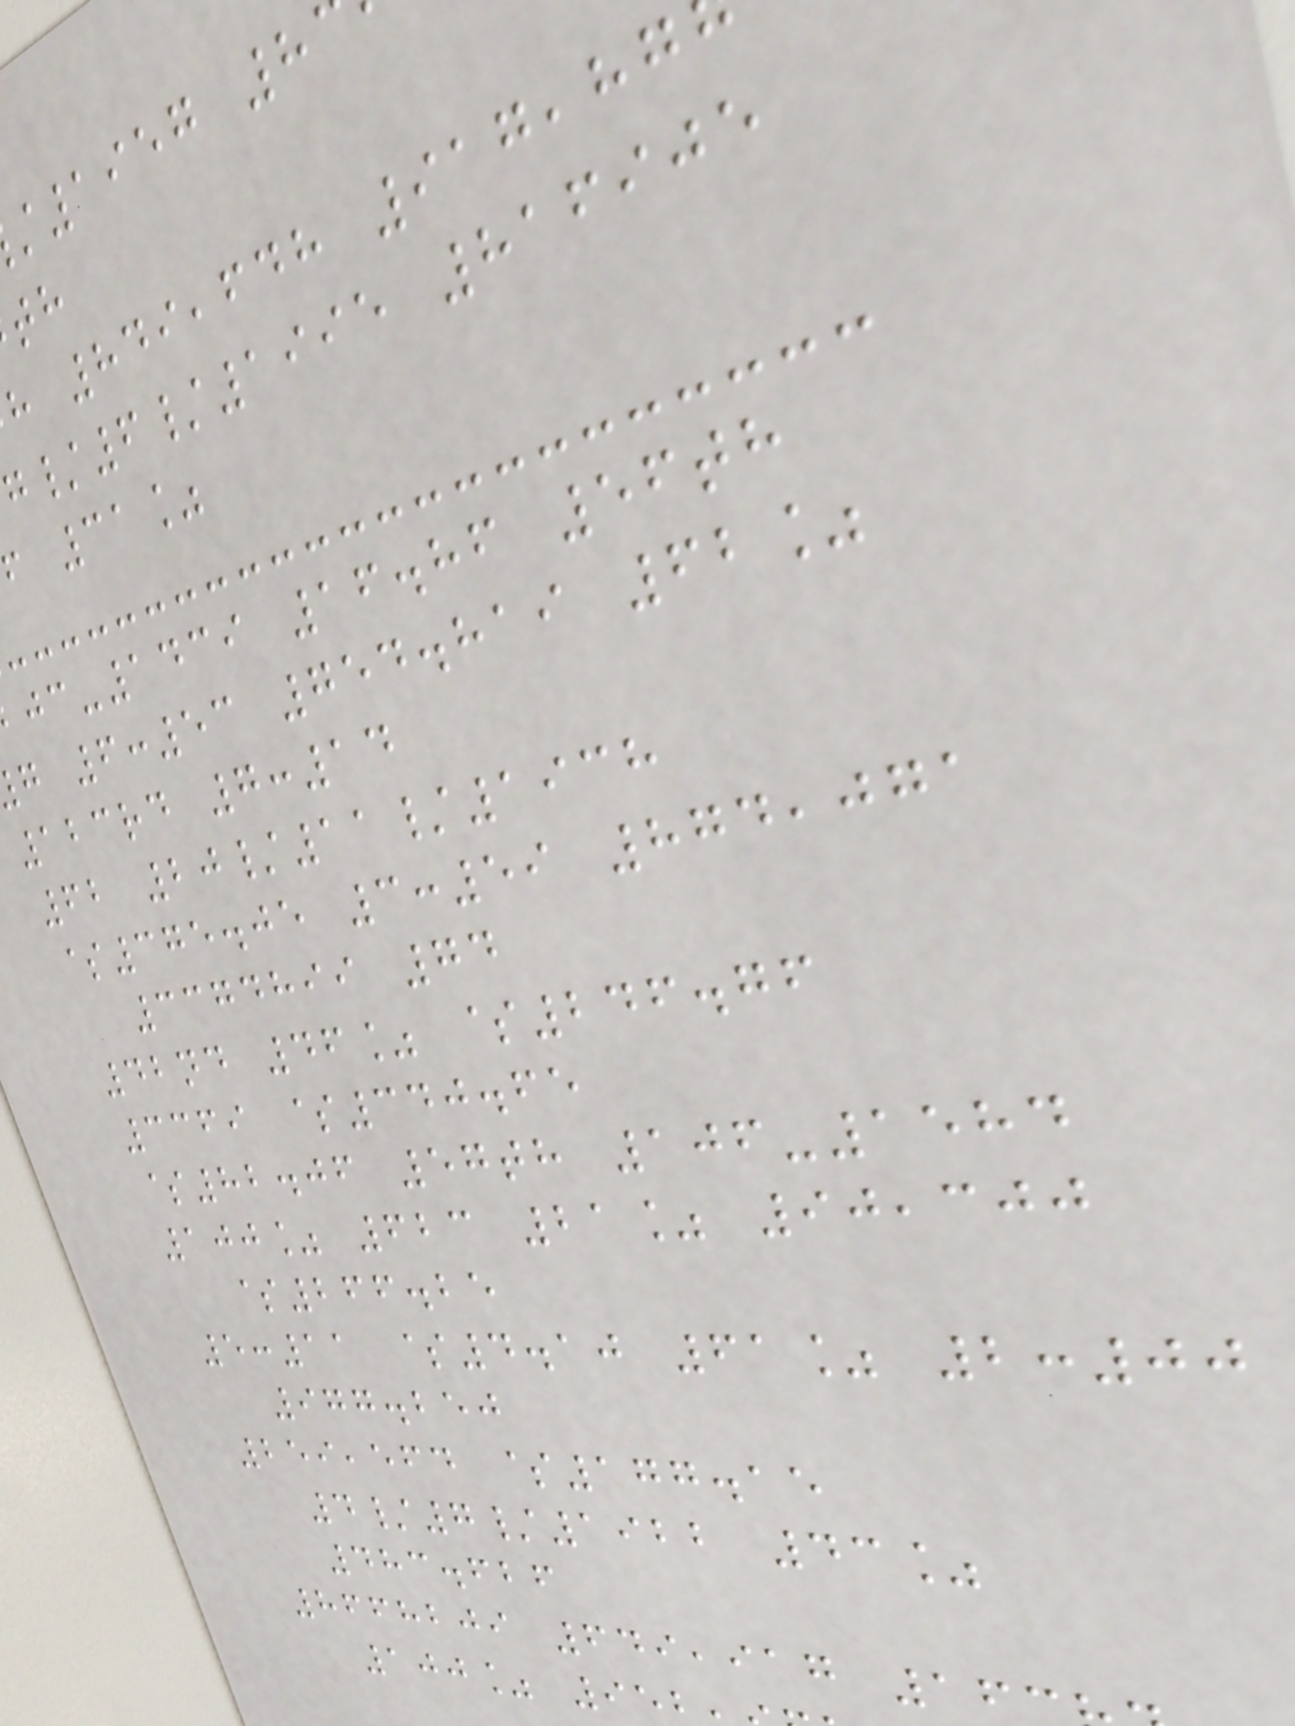1957 8
h 849,648 917,87
/6/1995 816905
31%
-1439 16.86 56th
g 6:53 754.819 62%
123rd 7:14
62 20/11/1938
$375.05 3:59 874,071
3374899 74
42nd 46% $246.76
3369 $340.65
$82.06 57th 106-1584
100% 623 21% 90,300
$266.25
5:11 $4.10 61% 2:00
977.250
259,564 $177.15
4/7/1922 43%
483.626
8668209 649,917 16
100% 95
